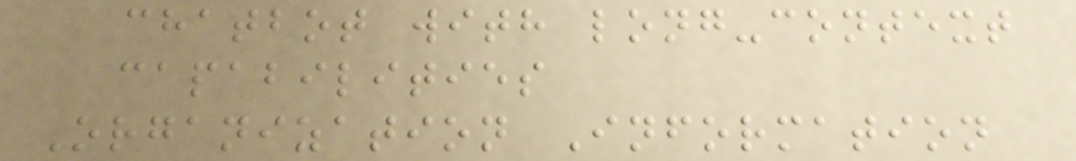chatbot with long-context
capabilities
Organization Information
